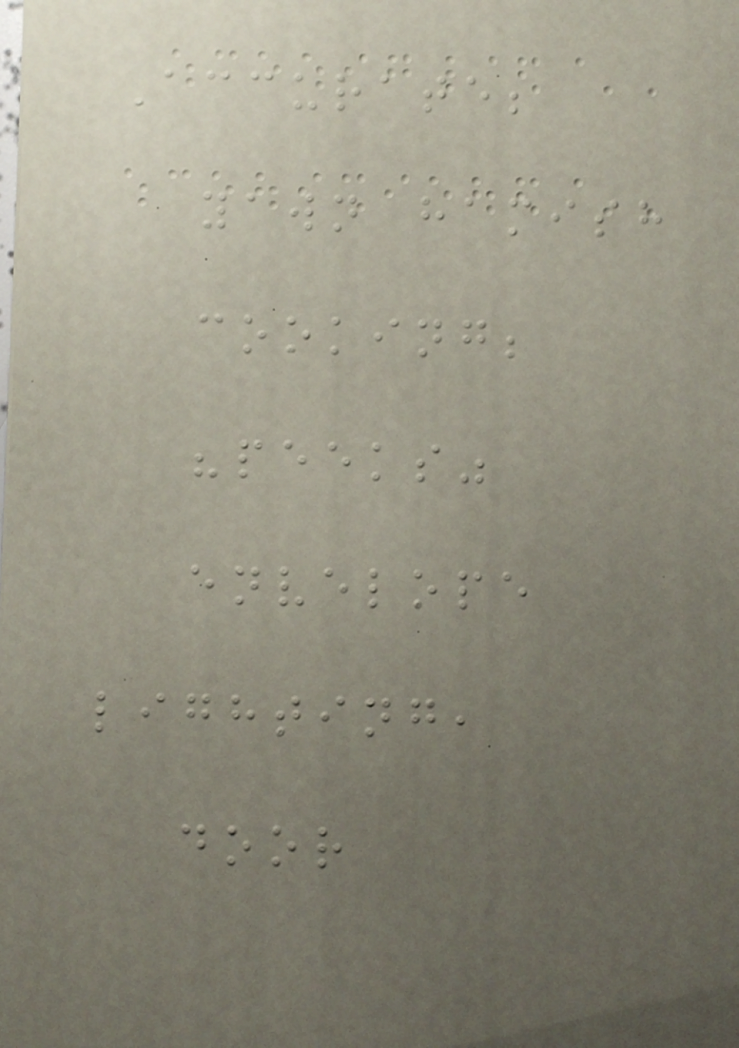Accurate;
yawn hamish
cooking;
"peeks"
envelope
lighting,
door
